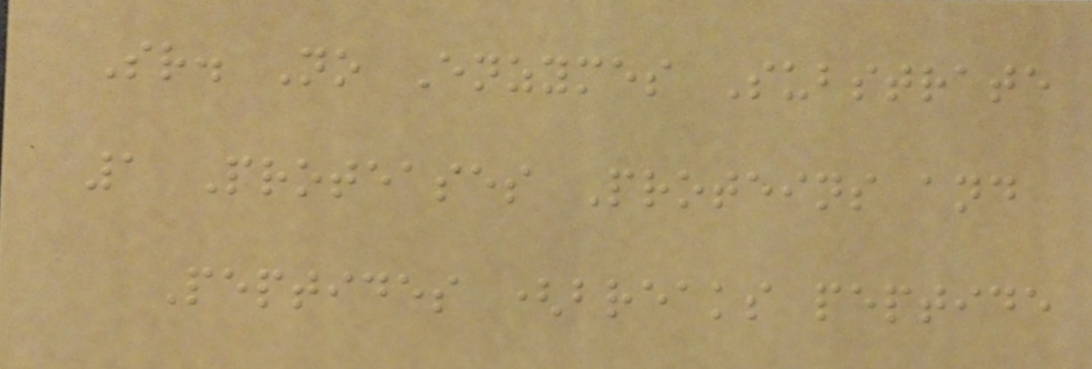Sr. No Enzymes Substrate
1 Proteases Proteins and
Peptides (breaks peptide
